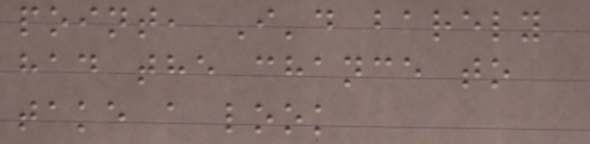point, I'd barely
had the chance to
take a look
